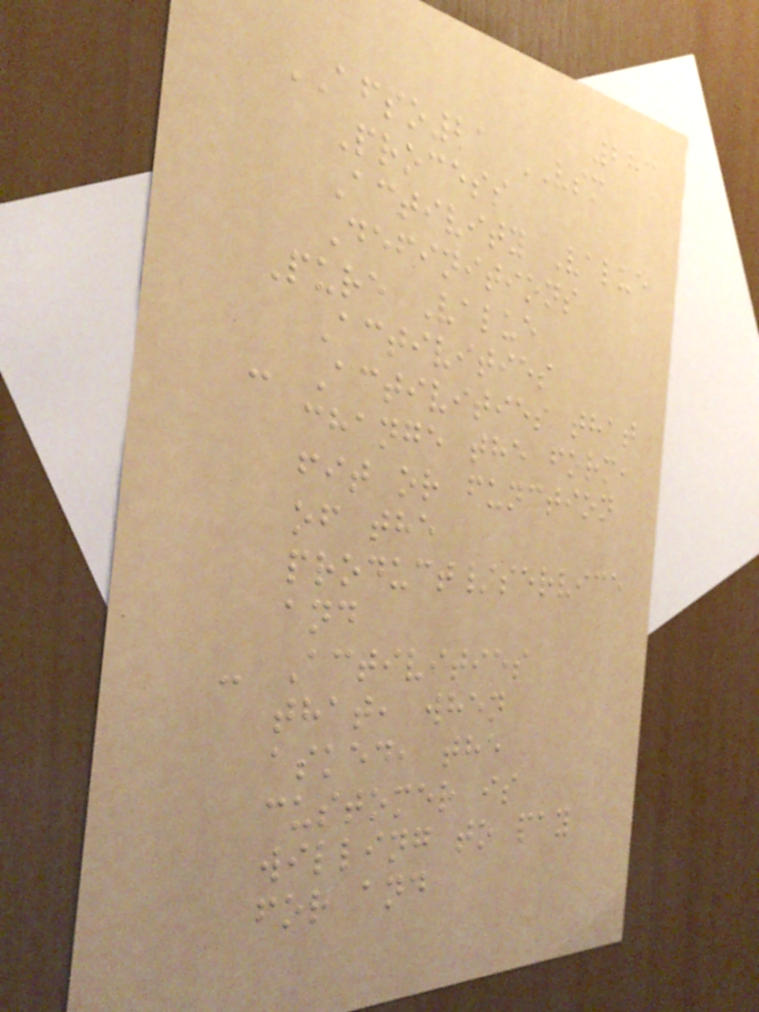283
AFSO21 VSM
Process
Activity Value
Definitions
Pure Value
Activities
- Activities that
change the form,
fit or function
of the
product/service
and
- Activities
that, when
asked, the
customer is
willing to pay
for and
